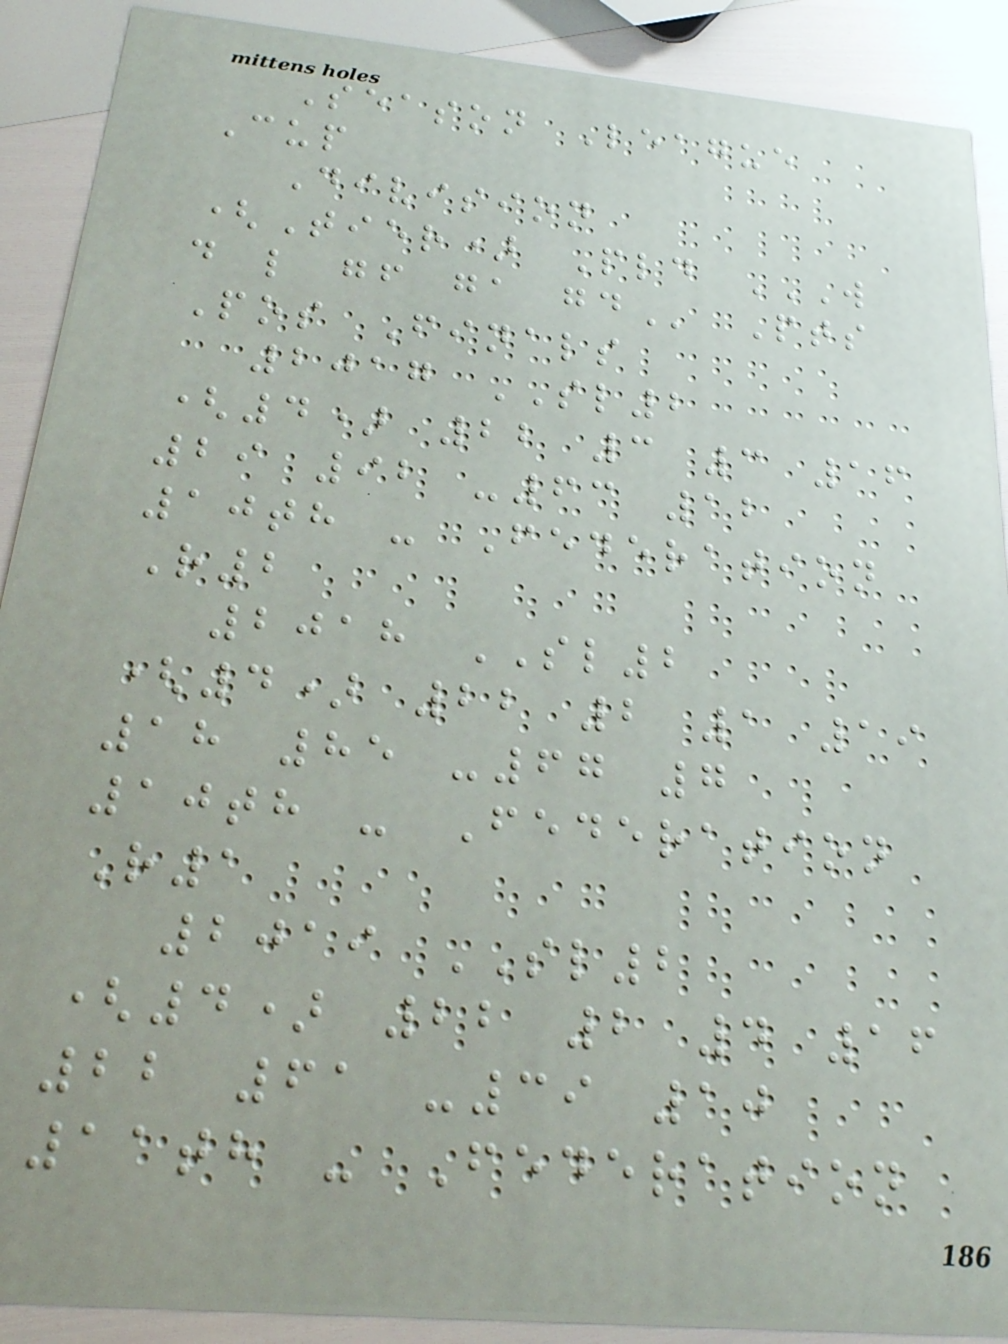Season League
Cup
Division
(Tier) Pld W
D L GF GA GD Pts
Pos Finals
2017 SL2
(4) 22 3 3 16
29 92 -63 12
10th - Federation
R2
2018 SL2
(4) 22 2 1 19
18 85 -67 7
10th - Federation
R1
2019 SL2
(4) 22 2 4 16
22 61 -39 10
11th - Federation
